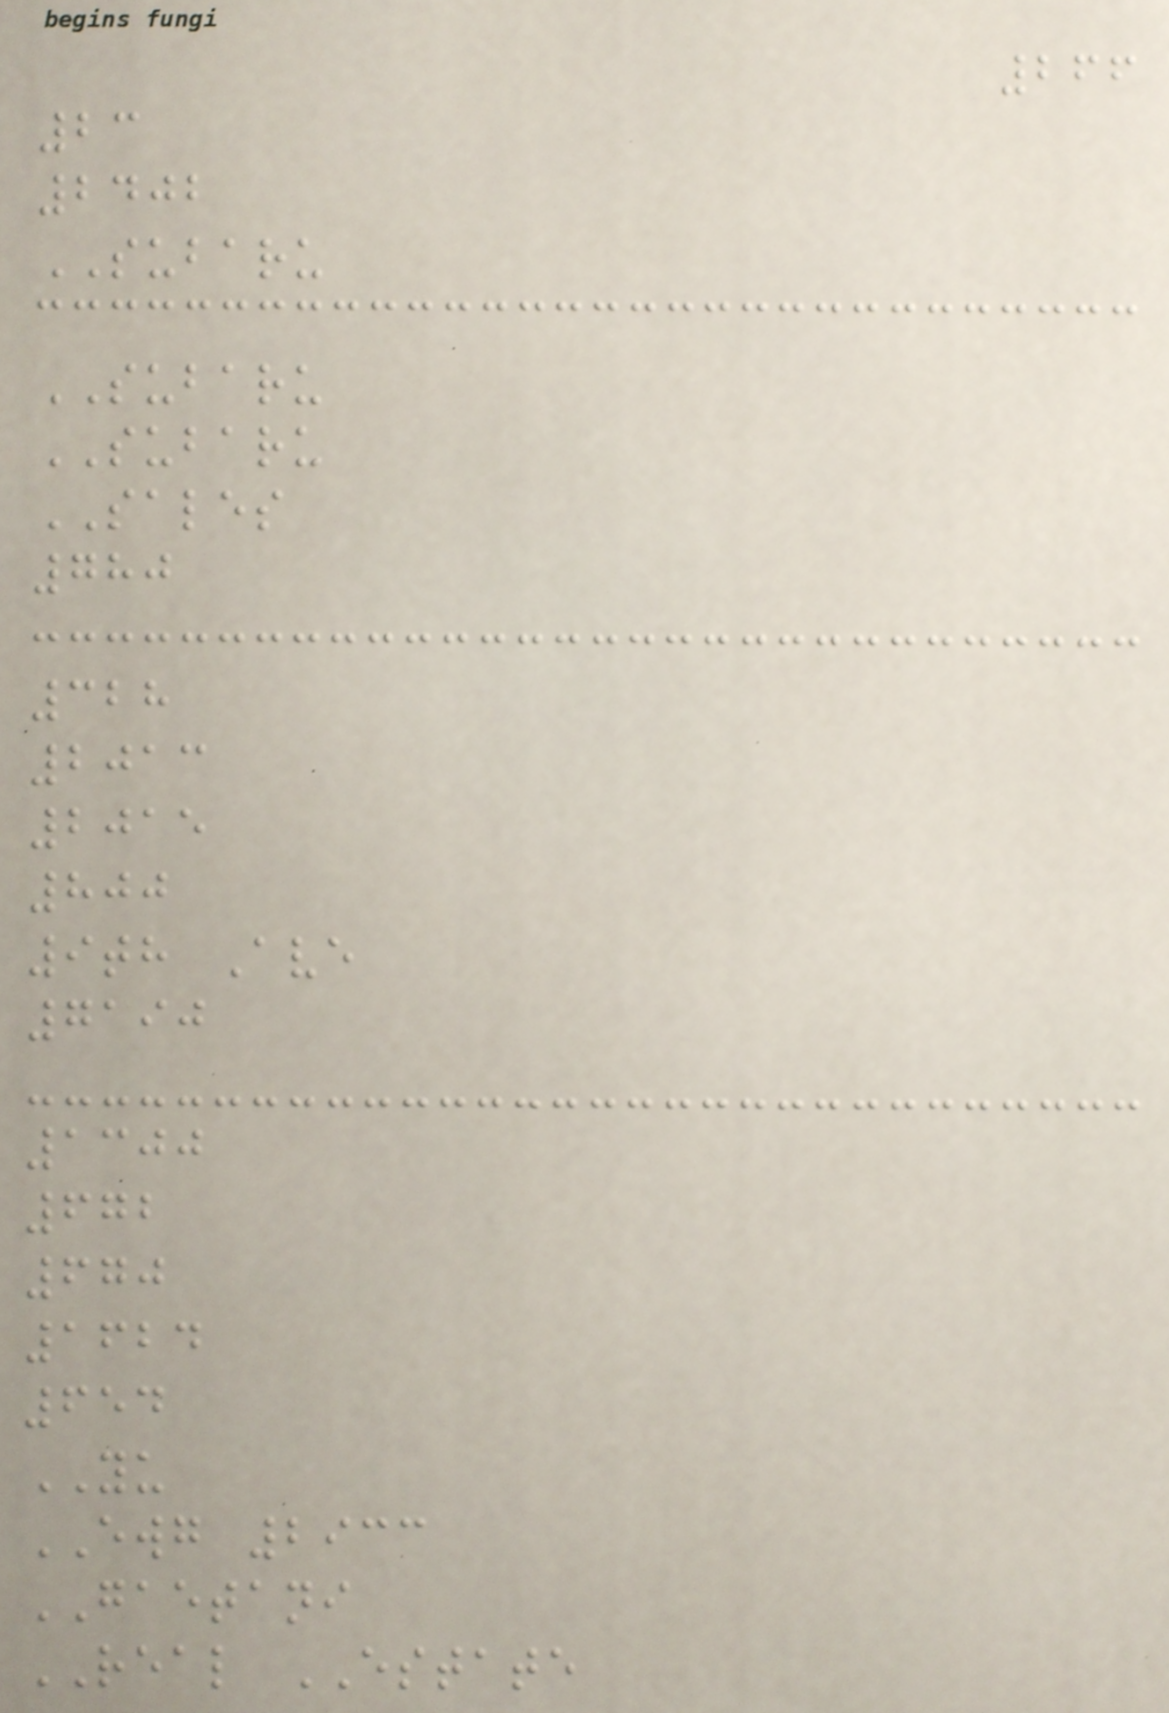266
23
2402
SUBARU
SUBARU
SUBARU
SALES
780
328
2013
2015
800
9th Ave
7190
1300
672
670
1624
654
YU
EWG 2933
GAETANI
REAL ESTATE
